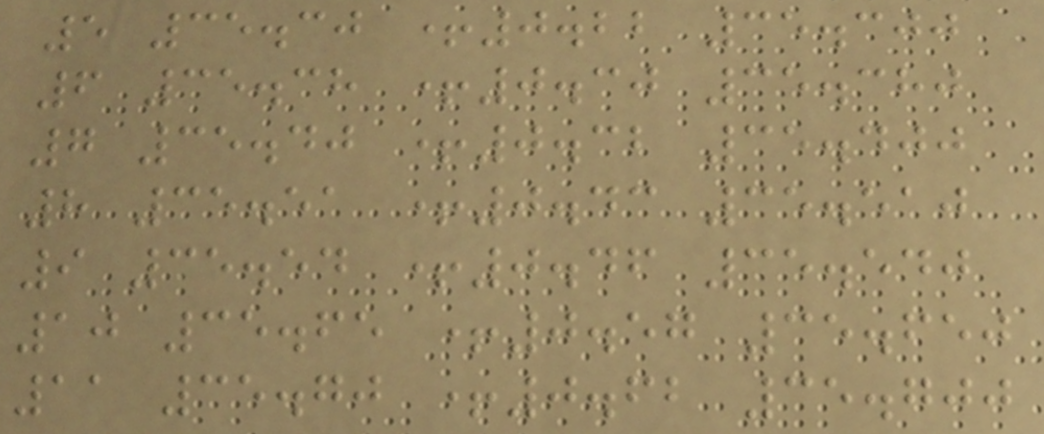5 35.30 +0.22 35.300
6 35.38 +0.30 35.380
7 35.40 +0.32 35.400
8 35.51 +0.43 35.510
9 35.54 +0.46 35.540
10 35.65 +0.57 35.650
11 35.70 +0.62 35.700
